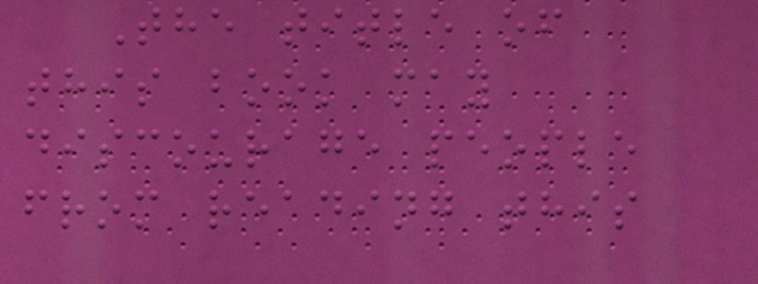The title of
this book may
discourage people
from reading this
